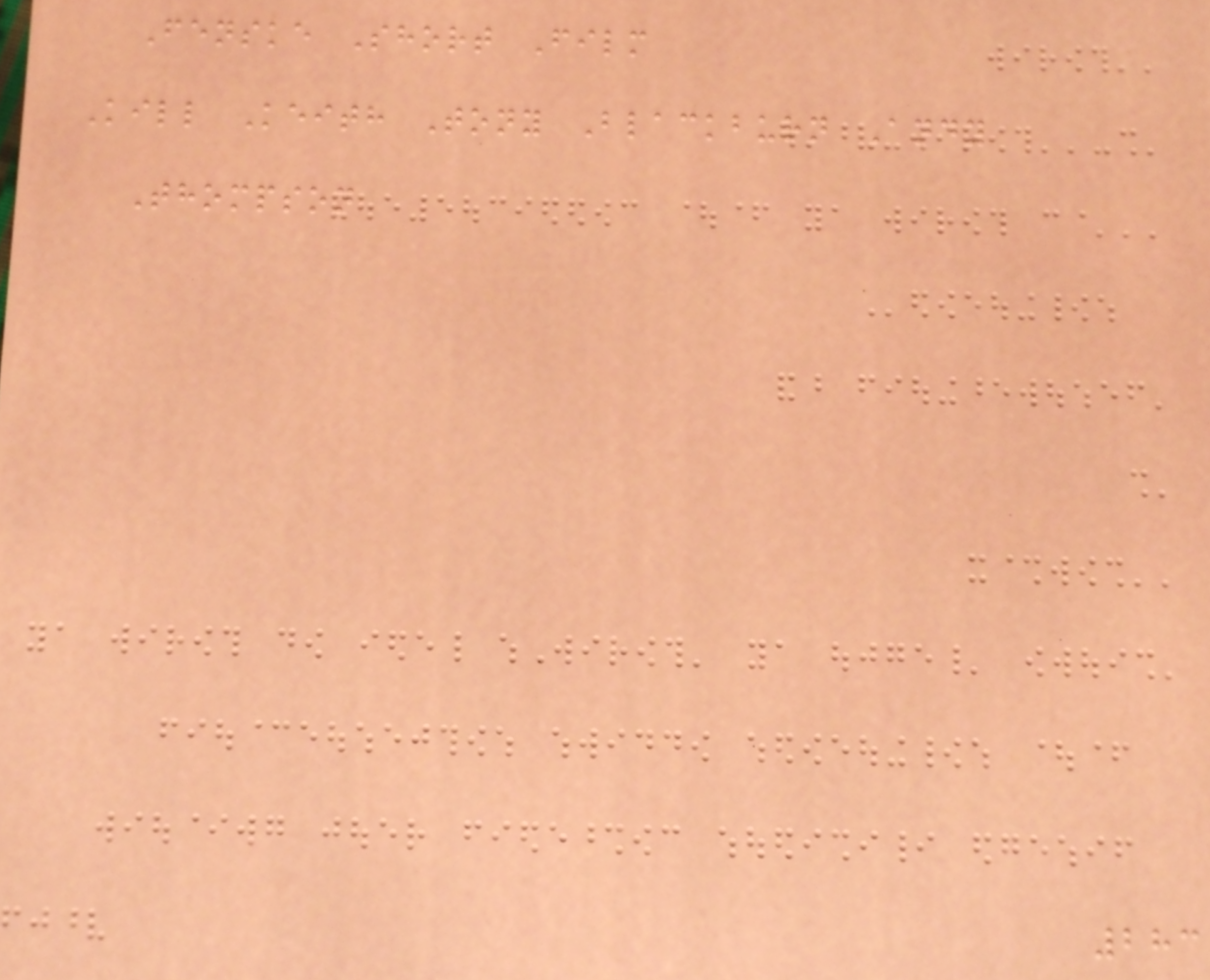Fenske Short Film
Kill Keith Tony Blackburn Andy
Thompson
283
